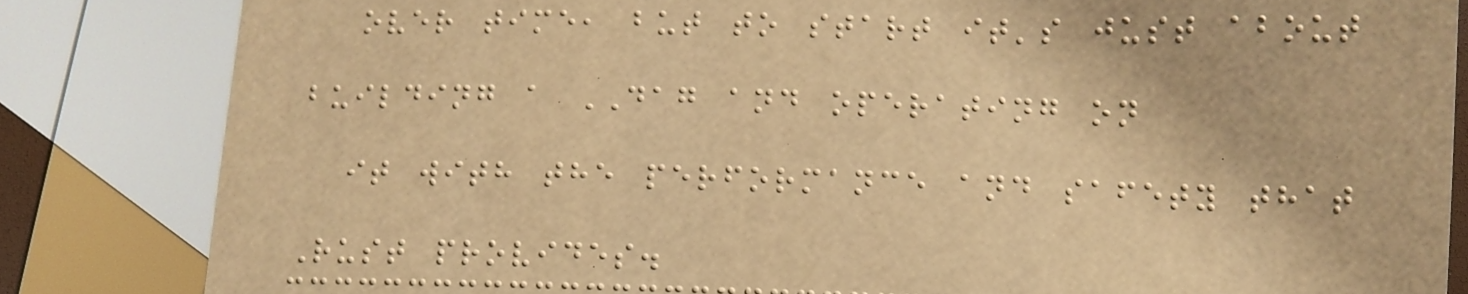over time, but to start it's just about
building a DAG and operating on
it with the performance and safety that
Rust provides.
